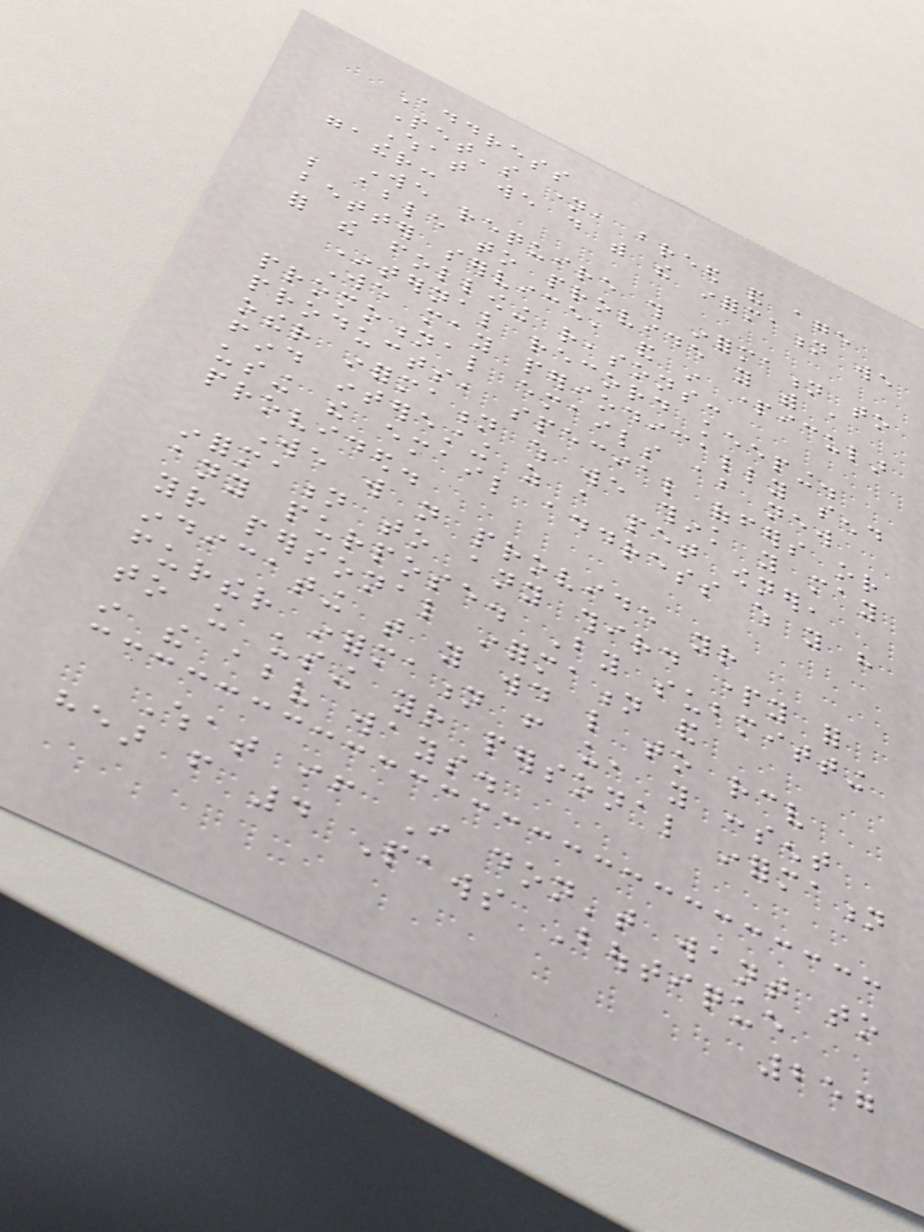Address
Pet's name, breed and age
What we do with the information we
gather:
We require this information to
be able to provide you with a
better service, and in particular
for the following reasons:
Internal record keeping.
We may periodically send
promotional emails about new
products, special offers or
other information which we think you may
find interesting as a pet owner,
using the email address which you have
provided.
We will not provide your
information to any third party for
any purpose. By submitting
your personal information and
indicating that you would like to receive
further information from us, you consent
to us using your personal information
in the above ways.
What if I don't want to
hear from 4 Paws Boutique
257
